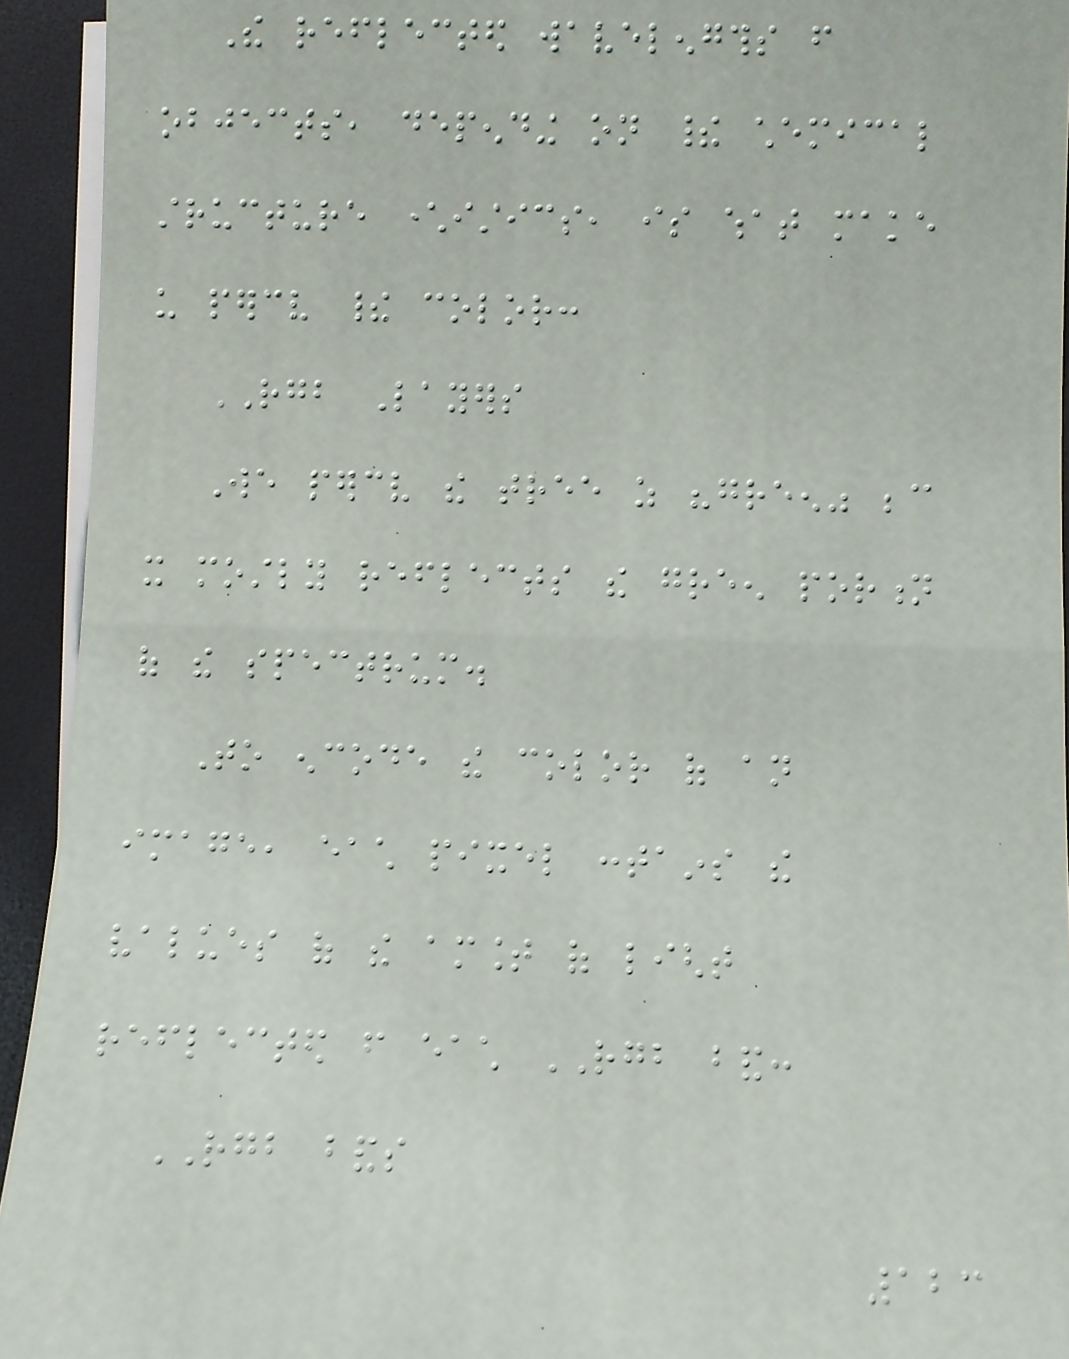The reflected wavelengths from
objects, depending on their chemical
structure characteristics, is what make
us perceive their color:
RGB Layers
We perceive the tree as "green" because
it mostly reflects the green portion
of the spectrum.
To encode the color of an
image, each pixel contains the
values of the amount of light
reflected from each RGB band:
RGB bands
123
